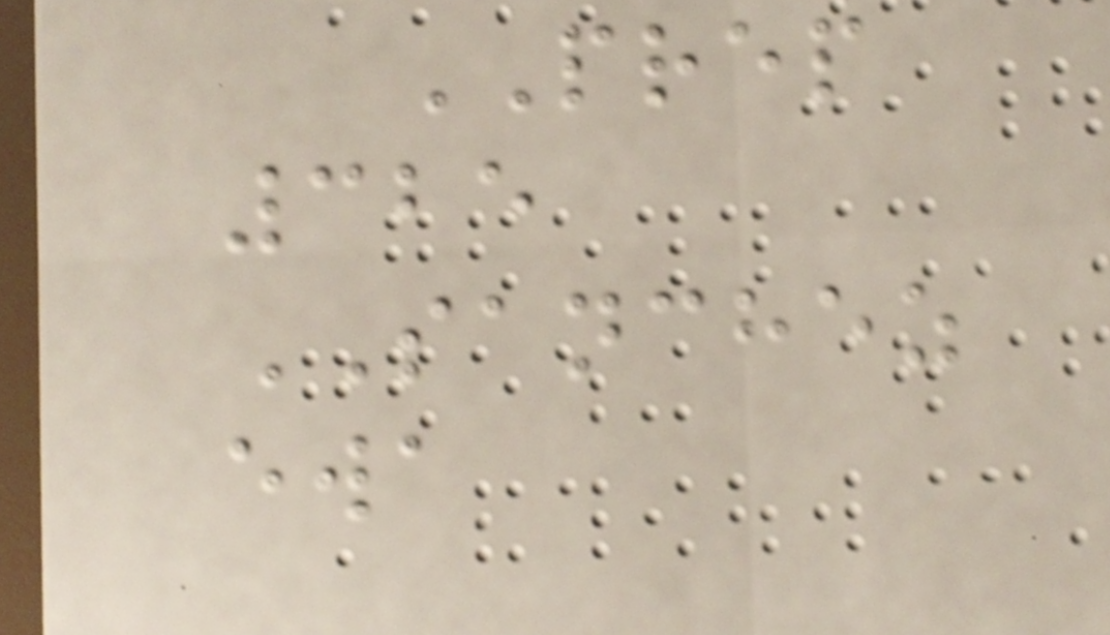PREP
325
SANCHEZ
ewa
